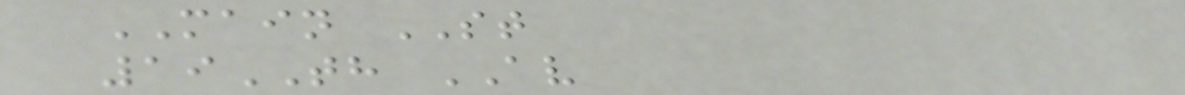MAIN ST
19TH AV
